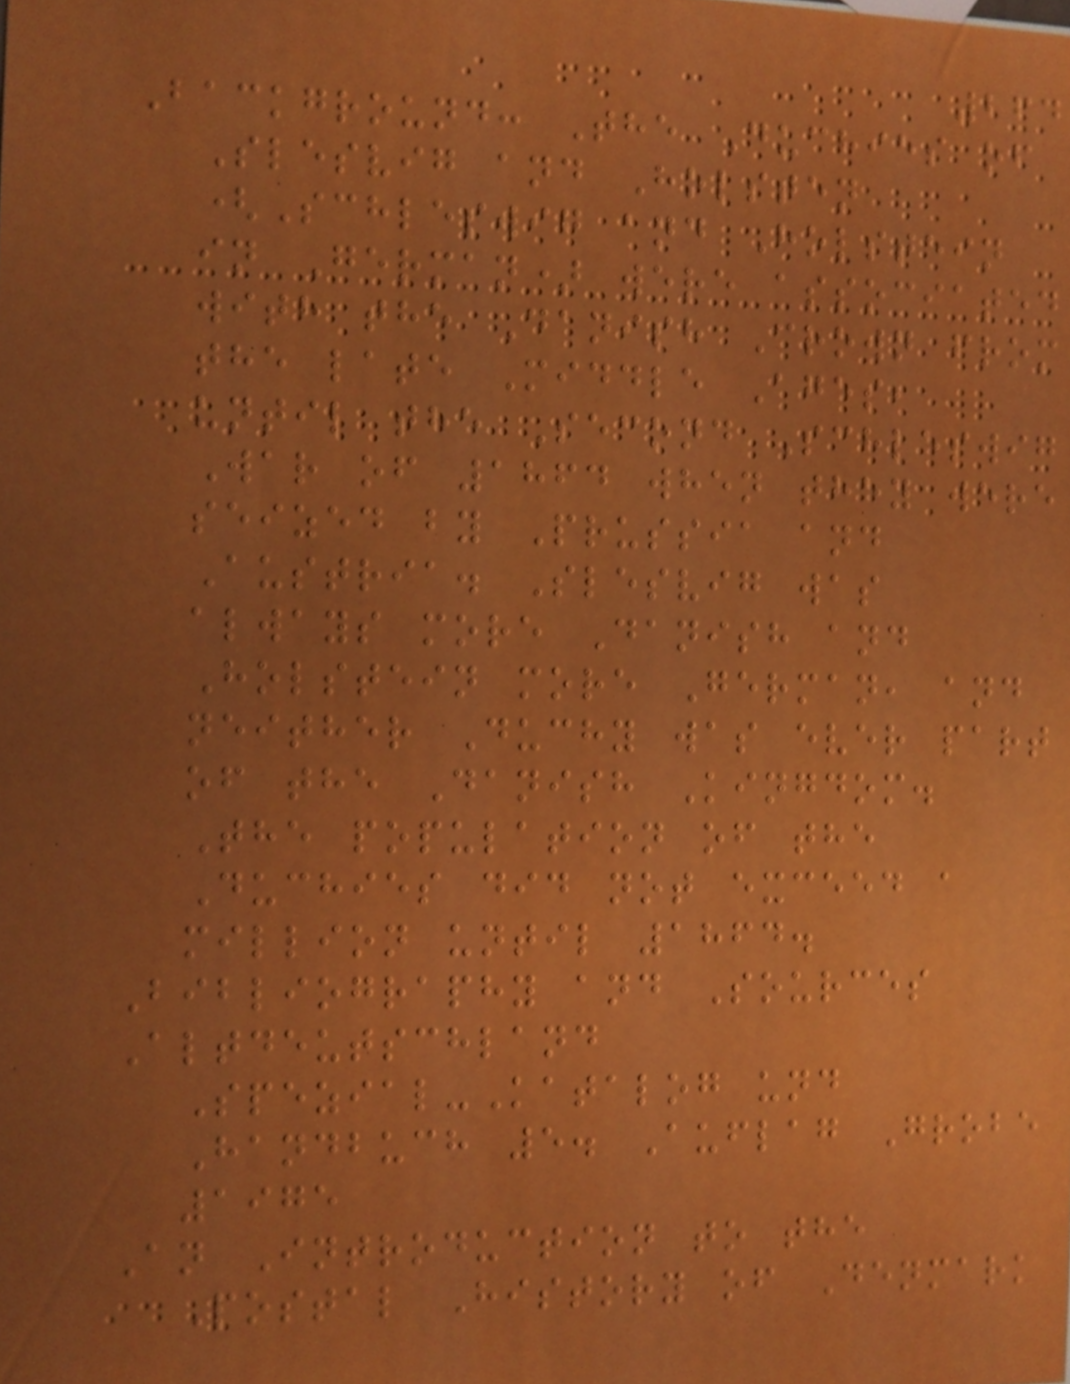264
Background: The Duchies of
Slesvig and Holsten
(Schleswig and Holstein
in German) were associated
with the Danish Crown from
the late Middle Ages,
until the Second Schleswig
War of 1864 when they were
seized by Prussia and
Austria. Slesvig was
always more Danish and
Holstein more German, and
neither Duchy was ever part
of the Danish Kingdom.
The population of the
Duchies did not exceed a
million until 1864.
Bibliography and Sources
Altdeutschland
Spezial-Katalog und
Handbuch 5. Auflag Grobe
1975
An Introduction to the
Postal History of Denmark
